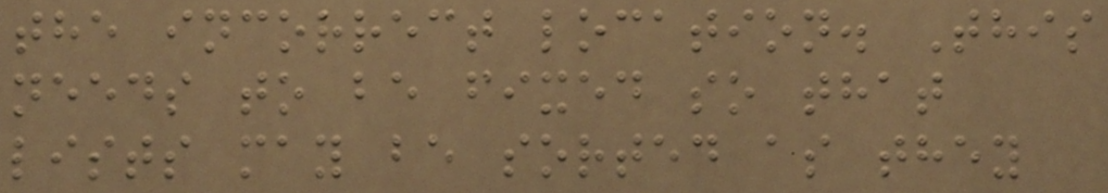the incorrect location. This
needs to be fixed so that
lists may be sorted as they
